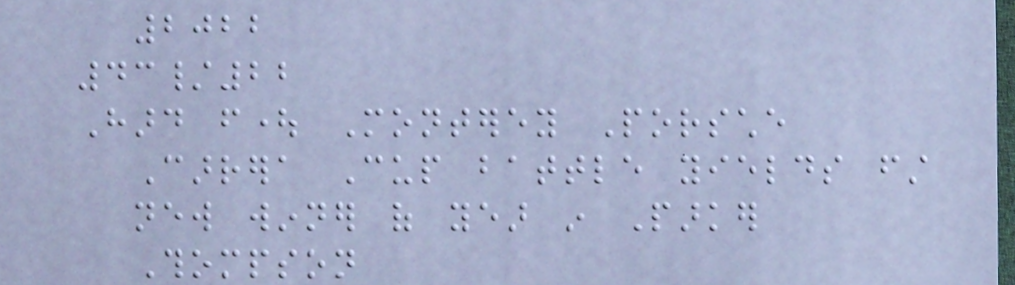2022
43/22
Hard fought Monterey Porsche
Carrera Cup battle yields first
new winner of year in Parker
Thompson
